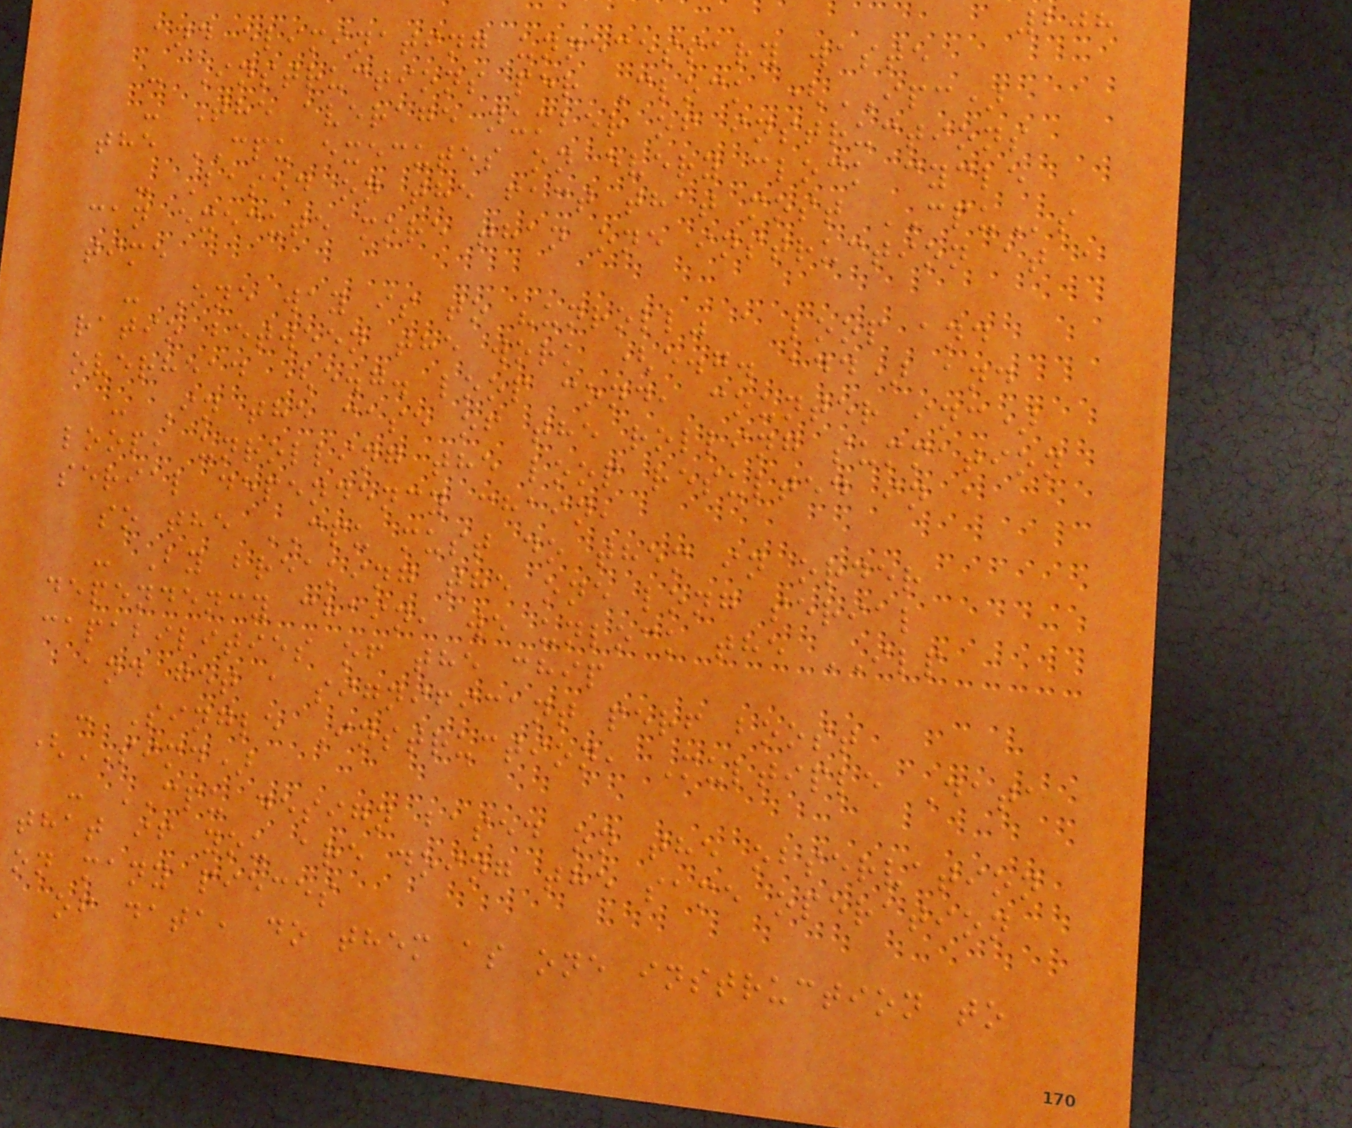208
and eliminating unnecessary waste
- Instructions per Clock (IPC)
- The average number of instructions
the CPU executes on every clock cycle
- Based on the fact that most CPUs
can execute more than one instruction at a
time
- One way is to "unroll" a loop and
ratio between the work (e.g. add) and
overhead (e.g. loop cond, counter inc)
- In the case of the rolling summation
loop, unrolling the loop resulted in a
serial dependency chain,
so the CPU must do them in order
- By breaking the one long serial
dependency chain, we unlock the ILP
capabilities of the chip
and get a significant perf boost
- Single Instruction, Multiple Data
(SIMD)
- CPU design based on the observation
that if you are doing the same operation
on many pieces
of data, do them as one instruction to
